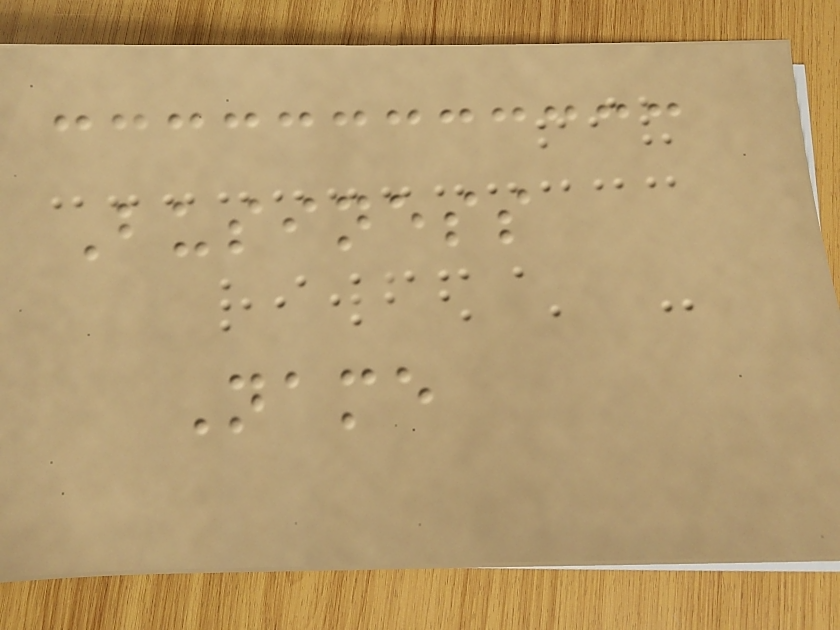Business
Name
